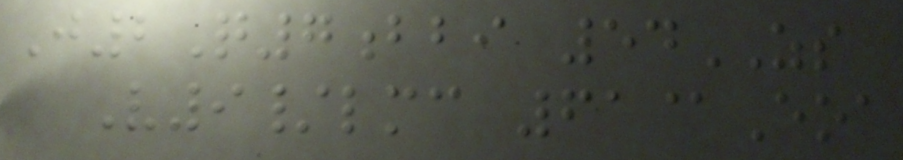J2Q7bbi 54ZS
V9/lmc 61@Eoa
